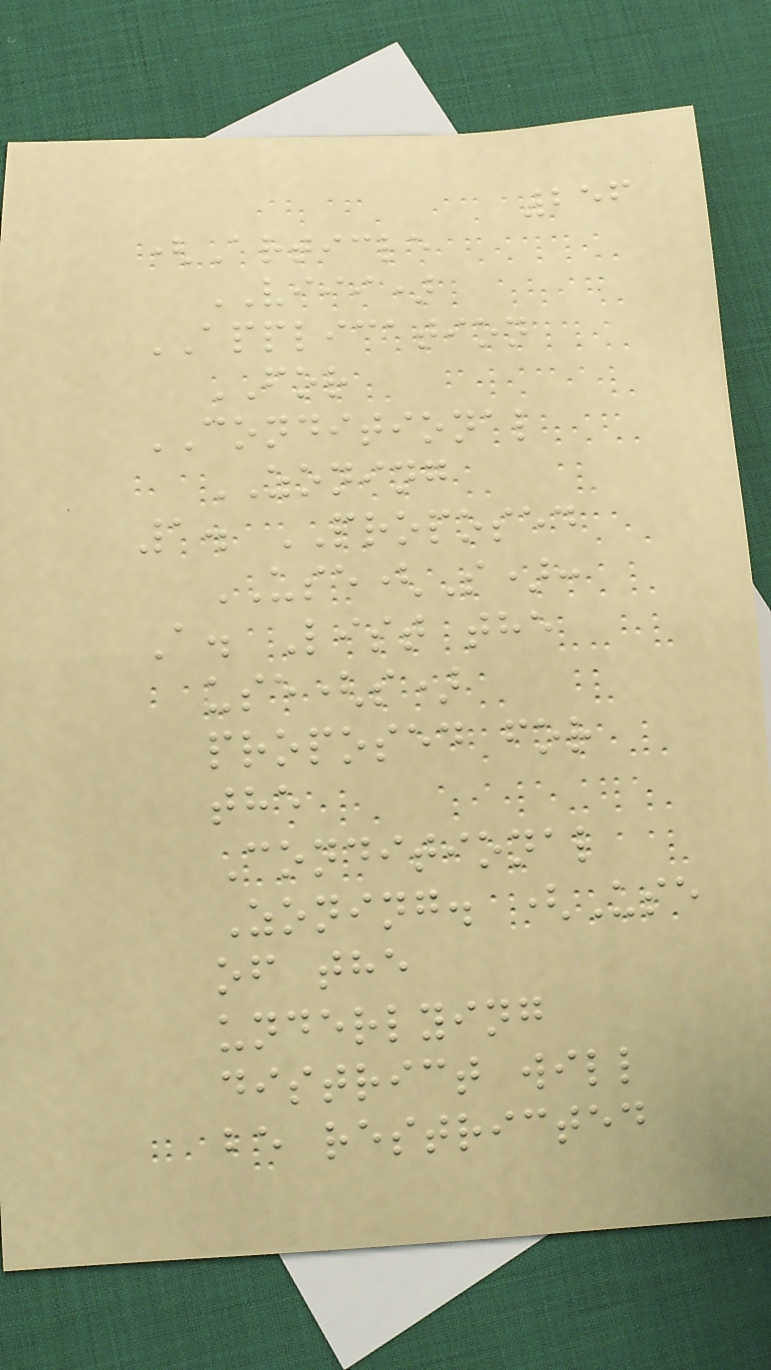256
(Article
VIII)
APPLICATION
FOR
CONDITIONAL
ZONING
1. PROPOSED
USE(S):
A. List the
use(s)
proposed for
the
Conditional
Zoning. (Use
of the
underlying
district will
be restricted
